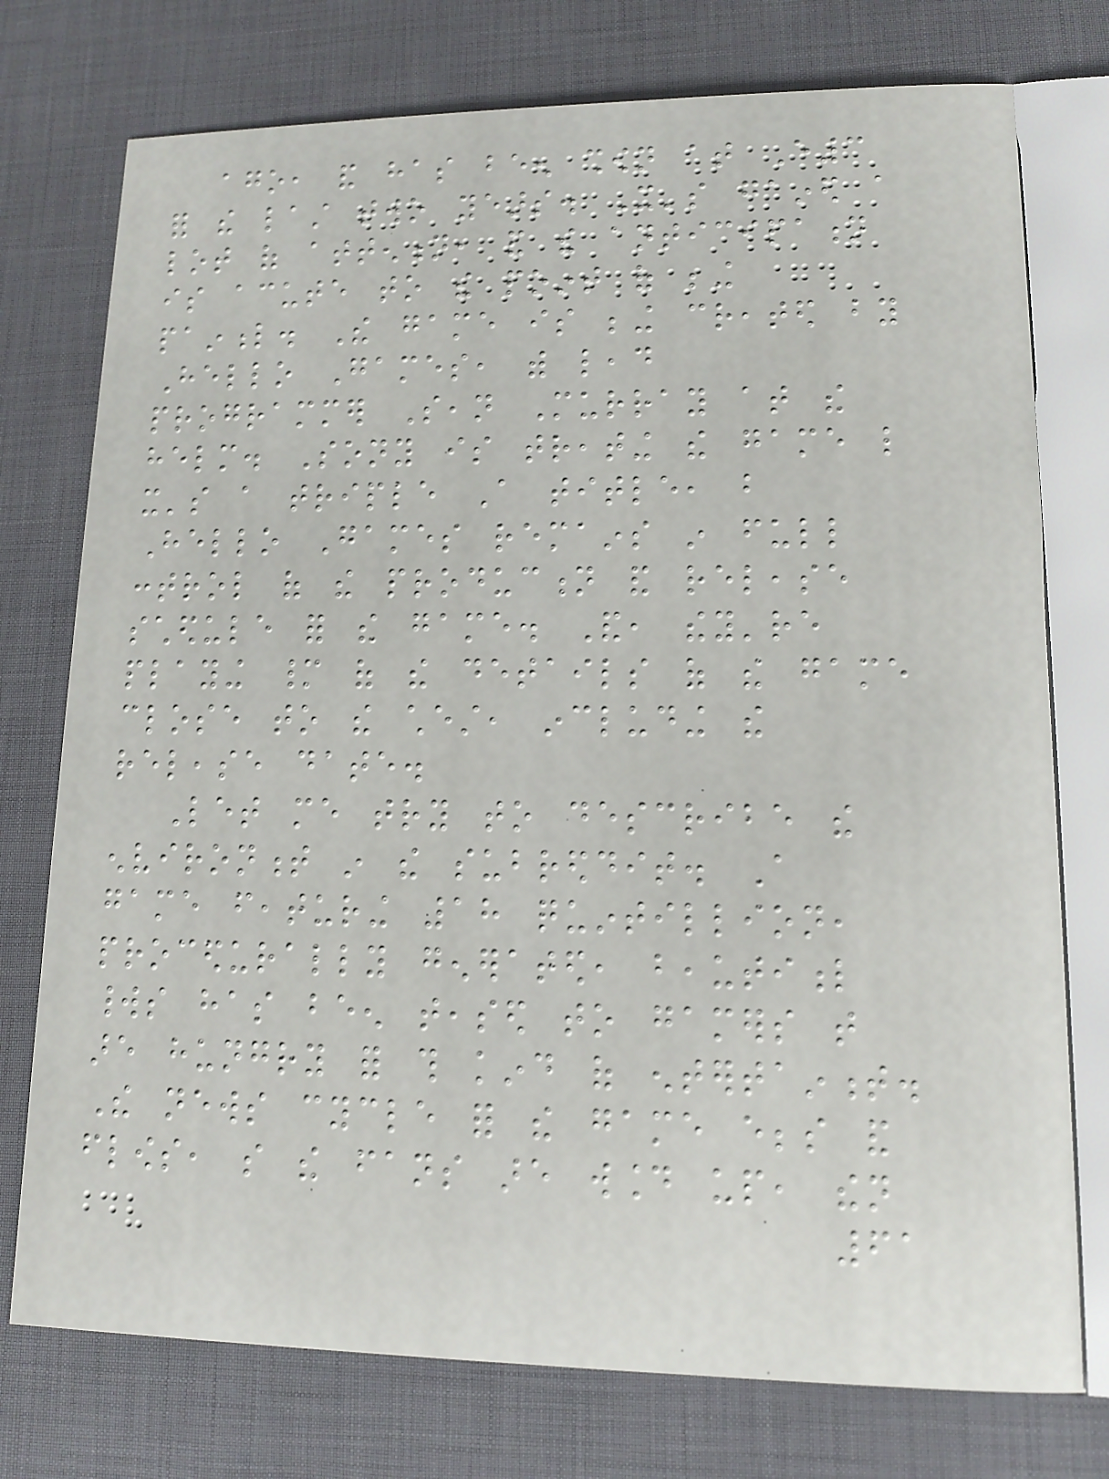ago, and has been shown at E3
for the last two years. It's gained a
lot of attention, and the anticipation
is acute to the point of being
painful. The game is being created by
Hello Games, with lead
programmer Sean Murray at the
helm. Sony is treating the game like
it's a triple A title, but
Hello Games remains in full
control of the production and release
schedule for the game. And, they're
playing many of the details of the game
close to the chest, including the
release date.
Let me try to describe the
environment in the subreddit. A
game featuring 18 quintillion,
procedurally generated, beautiful
worlds has been teased to gamers that
are hungry for this kind of entertainment.
The news cycle for the game ebbs and
flows, so the fans are wound up, then
61
